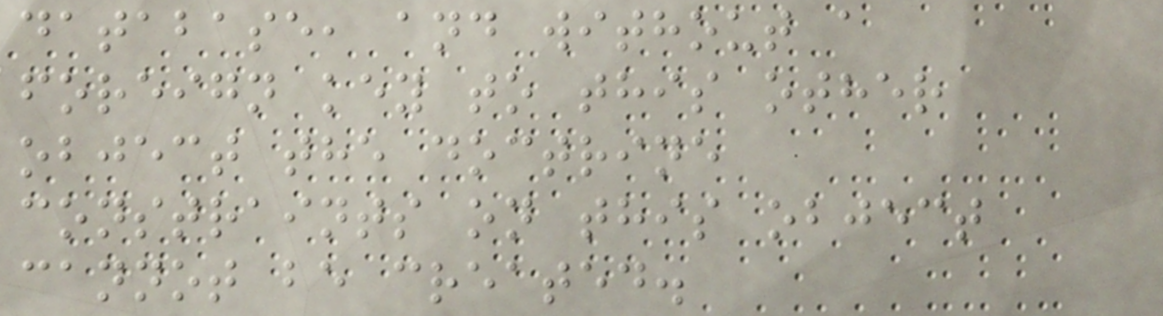database, and without a
foreign key to this other
object the doctrine
constraints on this object
cannot be created.
